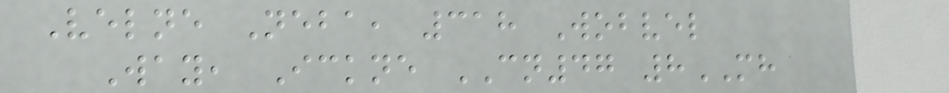Velne Neba, 318 Wobvel
Way, Ickne CN47 8MH
